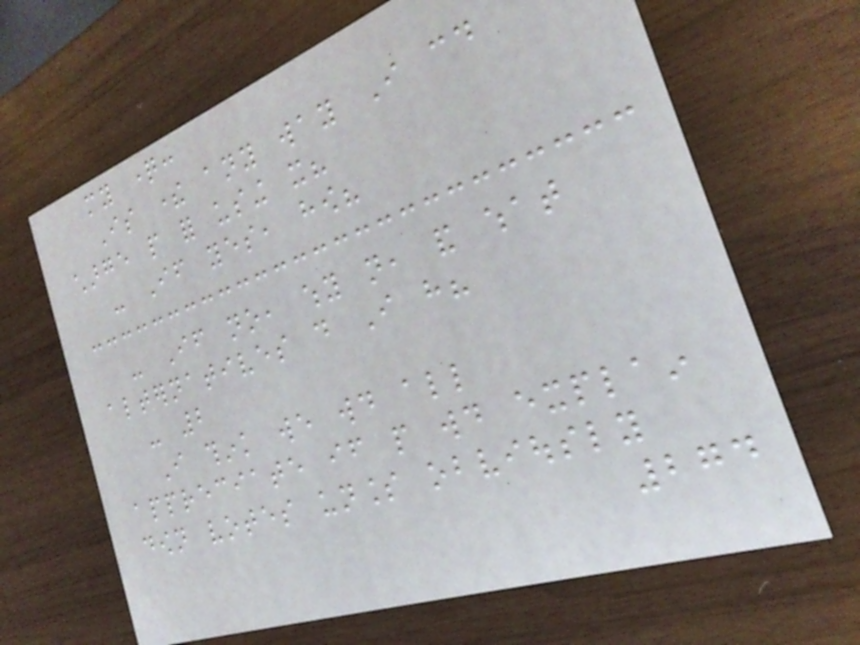my question:
Is there any way I could
charge people for using it?
- If yes, how?
- If no, why not, and what
alternatives do I have?
- 2
I think we would all
appreciate if people would explain
down votes unless obviously
274
